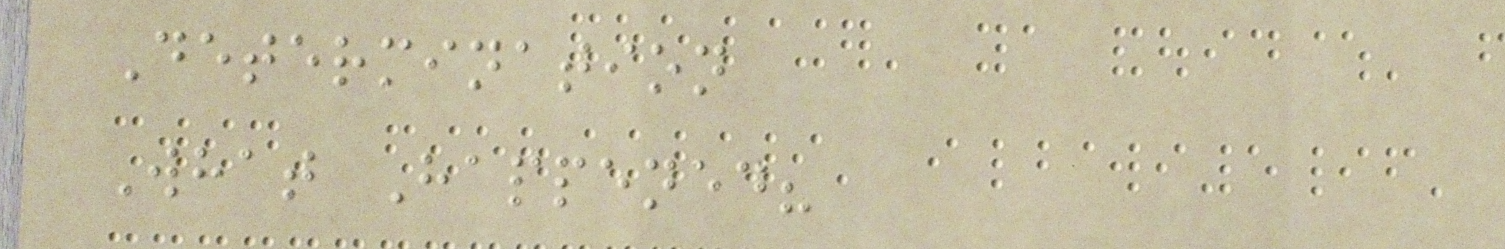Determination
What Happened?
